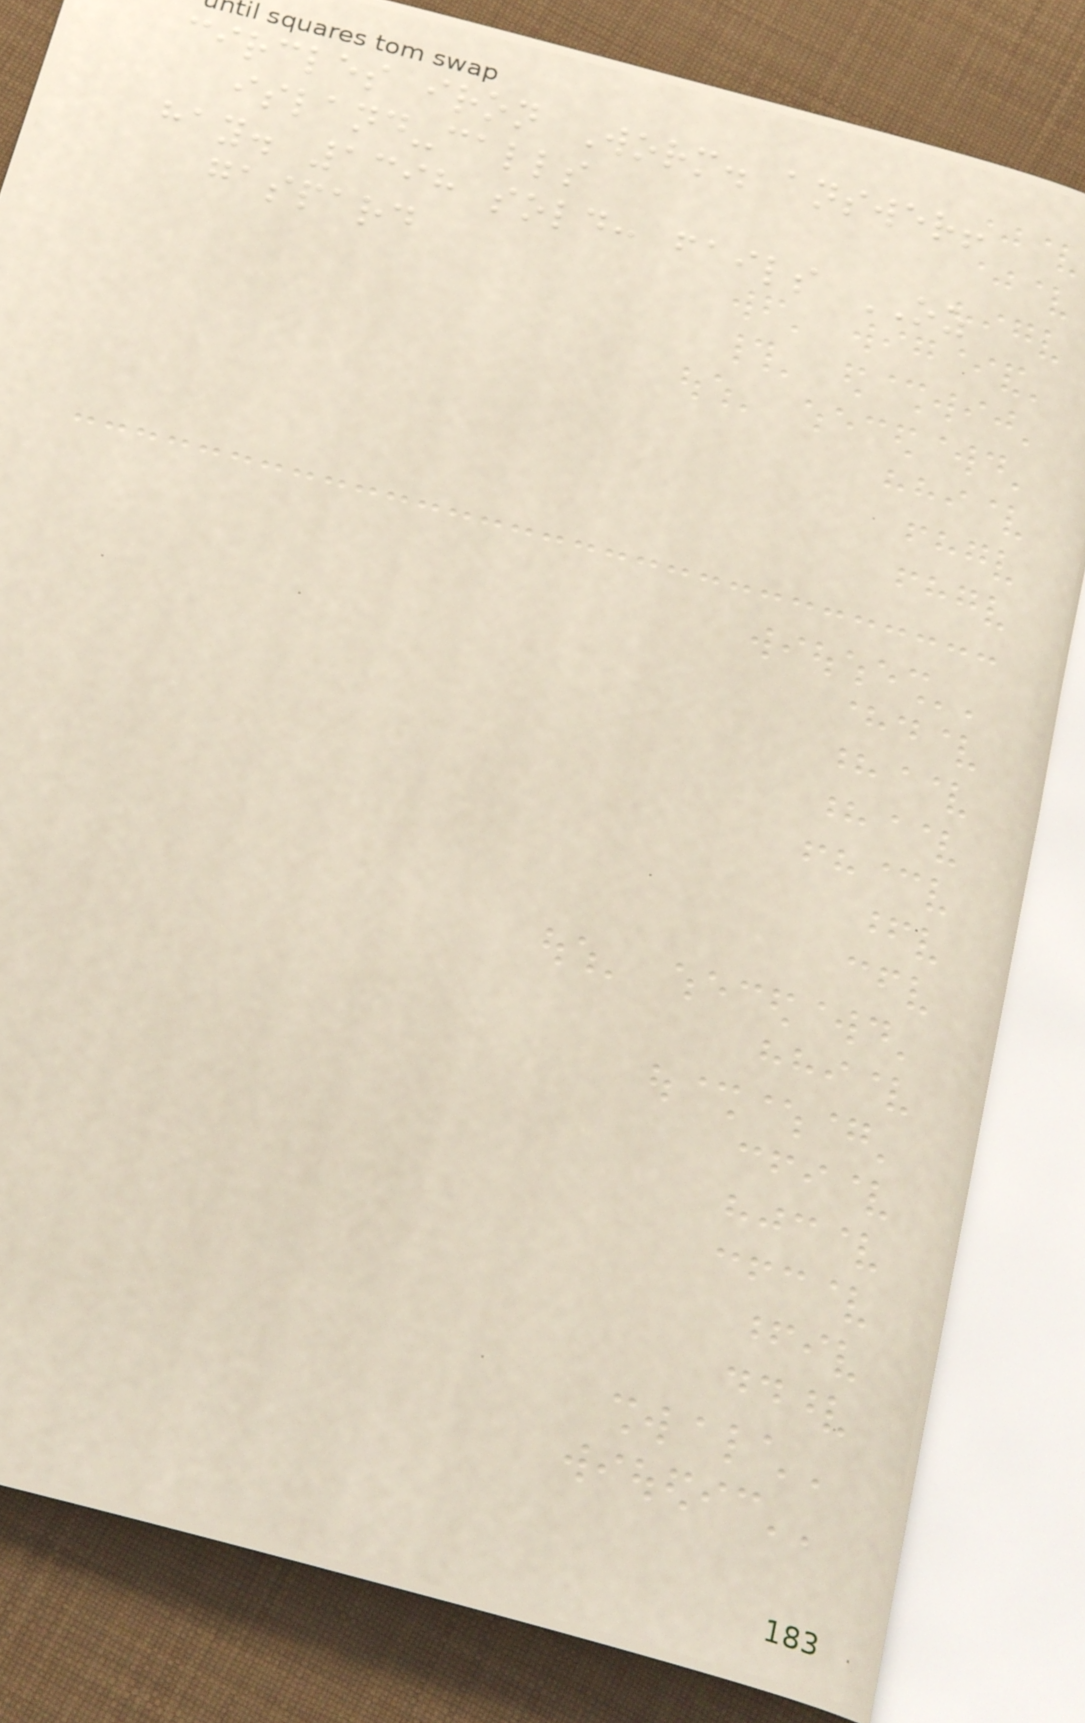circles iron Worm. answer!
island-calls
hay. 1398 sold: fails OZ
gaspard
